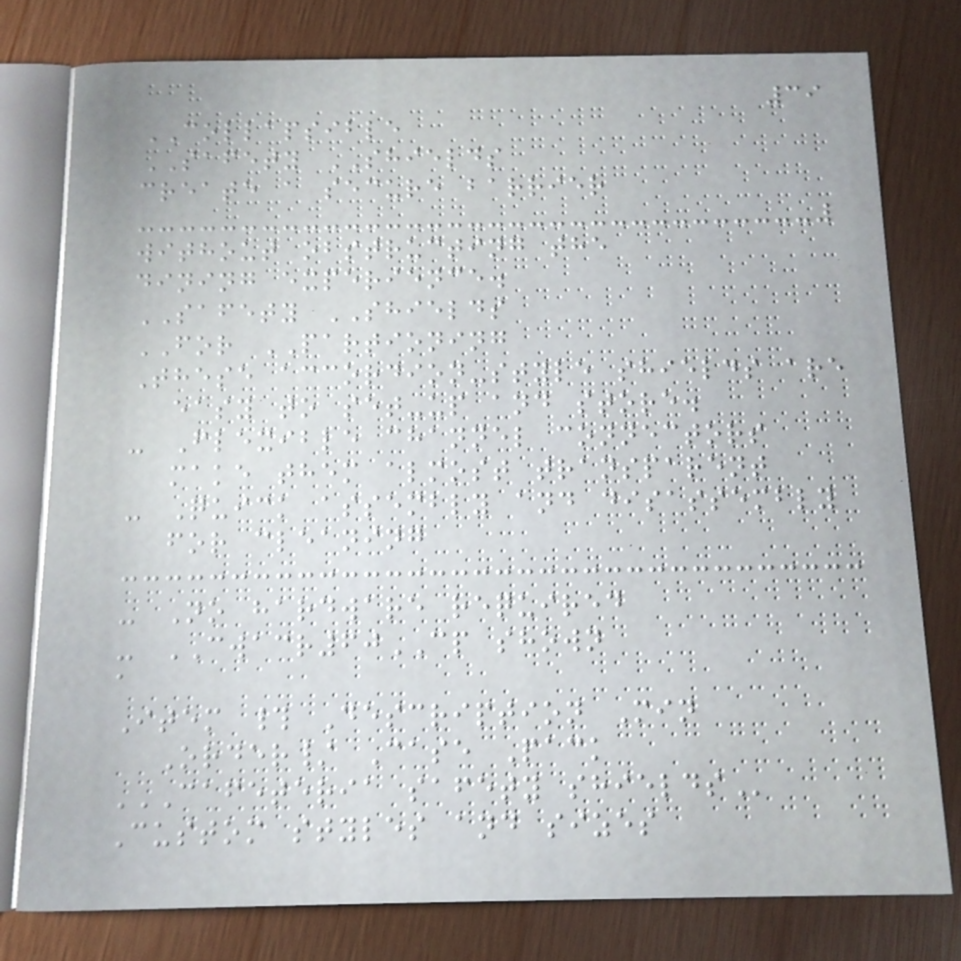39
COLLAPSIBLE
SAFETY SHIELDS
create a secure barrier
without obstructing the
dining experience.
SAFETY SHIELDS
FOR PARTIONING
These accordion-style shields are
easy to set-up and store.
- Flexible channel connectors
make them almost transparent
- Quick assembly and disassembly
for cleaning
- No hardware required
- CWACR60CP shown
a
Item # Description Min
Order/ Case Pack
CAFETERIA SAFETY SHIELDS
Custom styles and sizes
